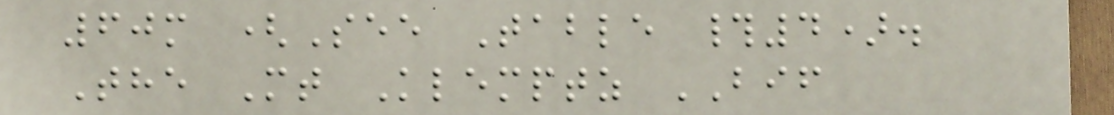60m (See Table #4).
The Mt Klemptz BIF
